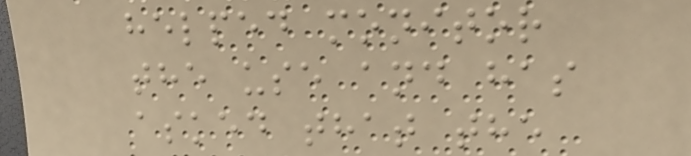helped monitor
the use and has
asked that the
